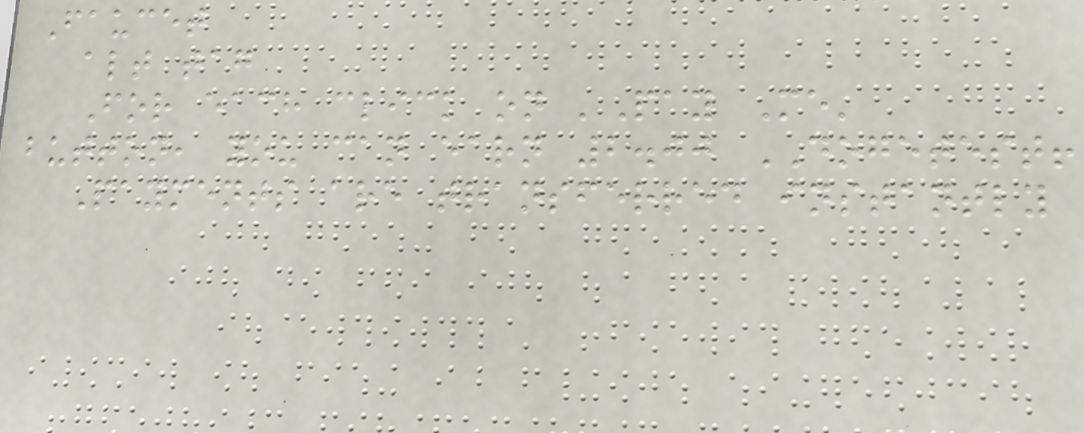Faucet
alt tag
For each click on 'Pay Me'
button, you can earn 2.00 DOGETEST!
Payments are transferred instantly
